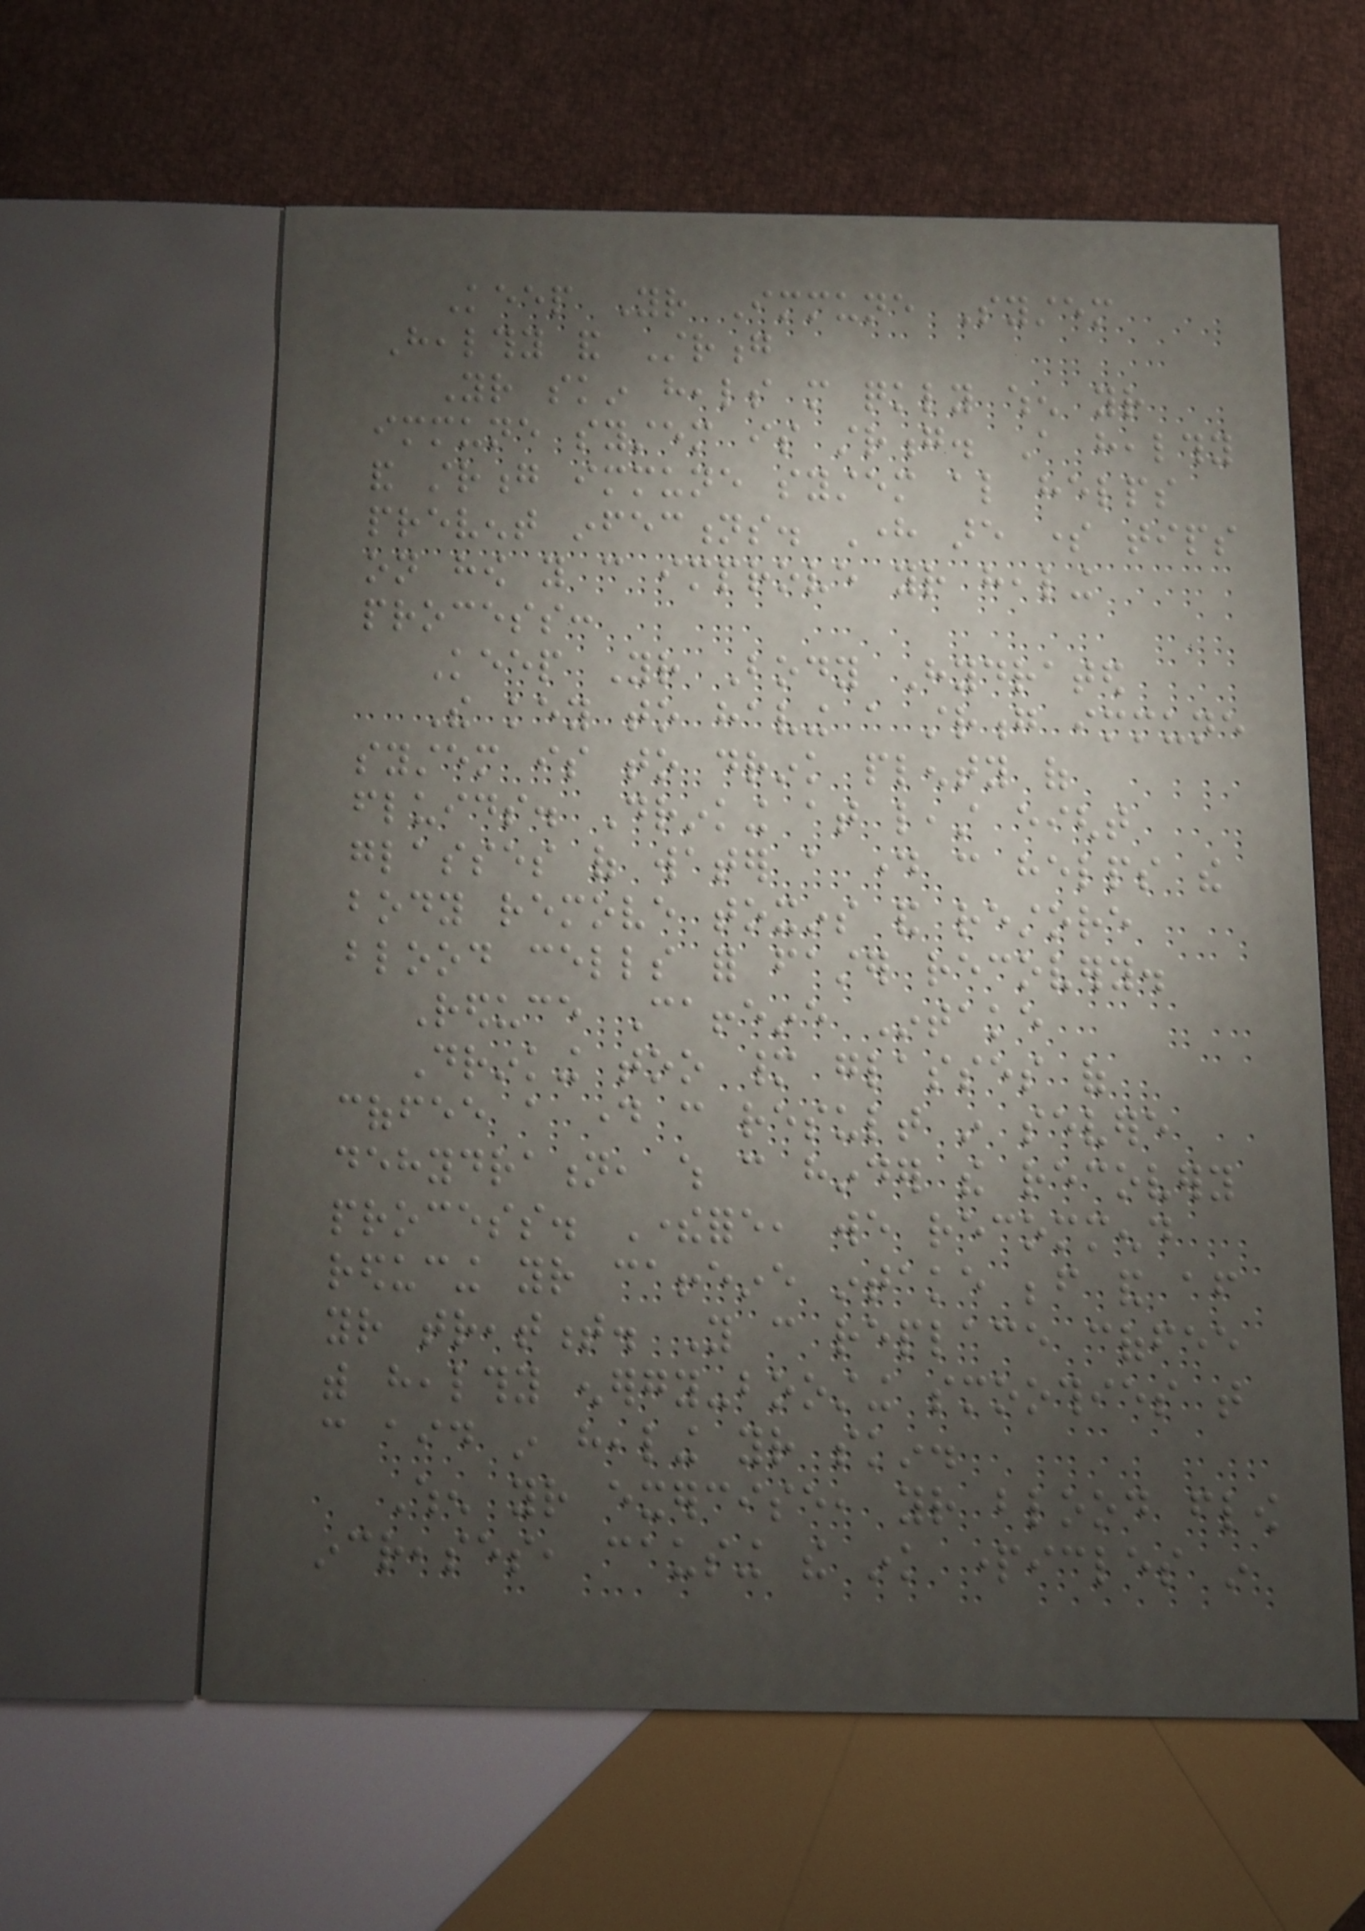Keep Your Immune System
Healthy and Strong
Your skin heals more quickly when your
immune system is strong. A healthy
and strong immune system also helps
prevent infections. Here are some tips
on how you can improve your healing
process:
Keep Your Body Hydrated
The key to having a strong immune
system is to drink plenty of
fluids. Drinking at least eight
glasses of water a day can helps the
body remove toxins and restore
blood cells for faster recovery.
Reduce Caffeine Intake
Drinking too many glasses of
coffee a day can result in severe
dehydration, which can hinder the recovery
process. Therefore, we recommend
reducing your caffeine intake before and after
your treatment. You can replace coffee
with healthy energy-boosting smoothies that
can aid in healing your skin.
When your exercise, your blood flow
increases, causing the ink particles in
